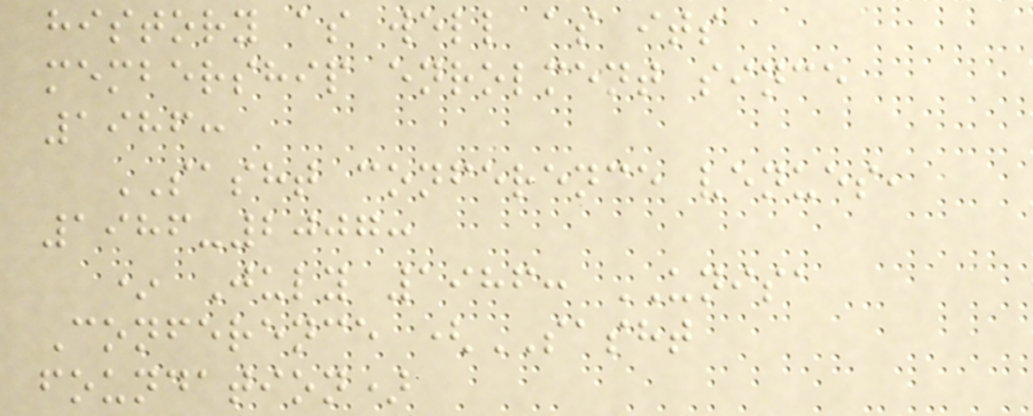history as well as its
membership enrolment since
1986:
SASHT conference venues,
1986-2007:
* July 1986: UNISA
Conference (SASHT
foundation)
